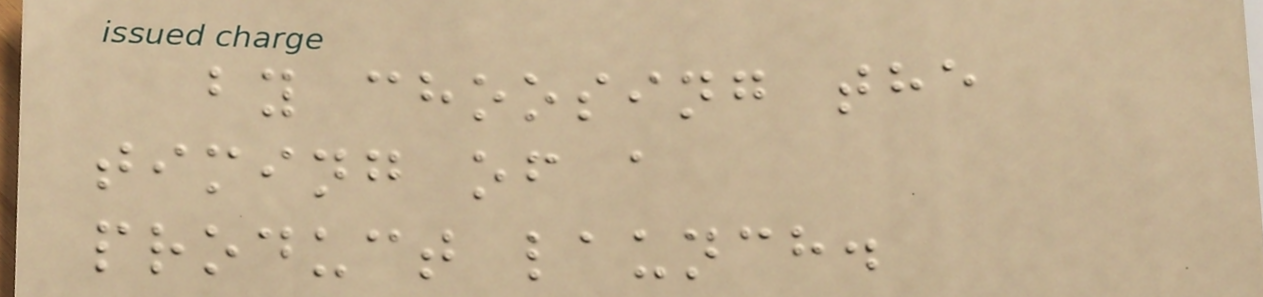by choosing the
timing of a
product launch.
